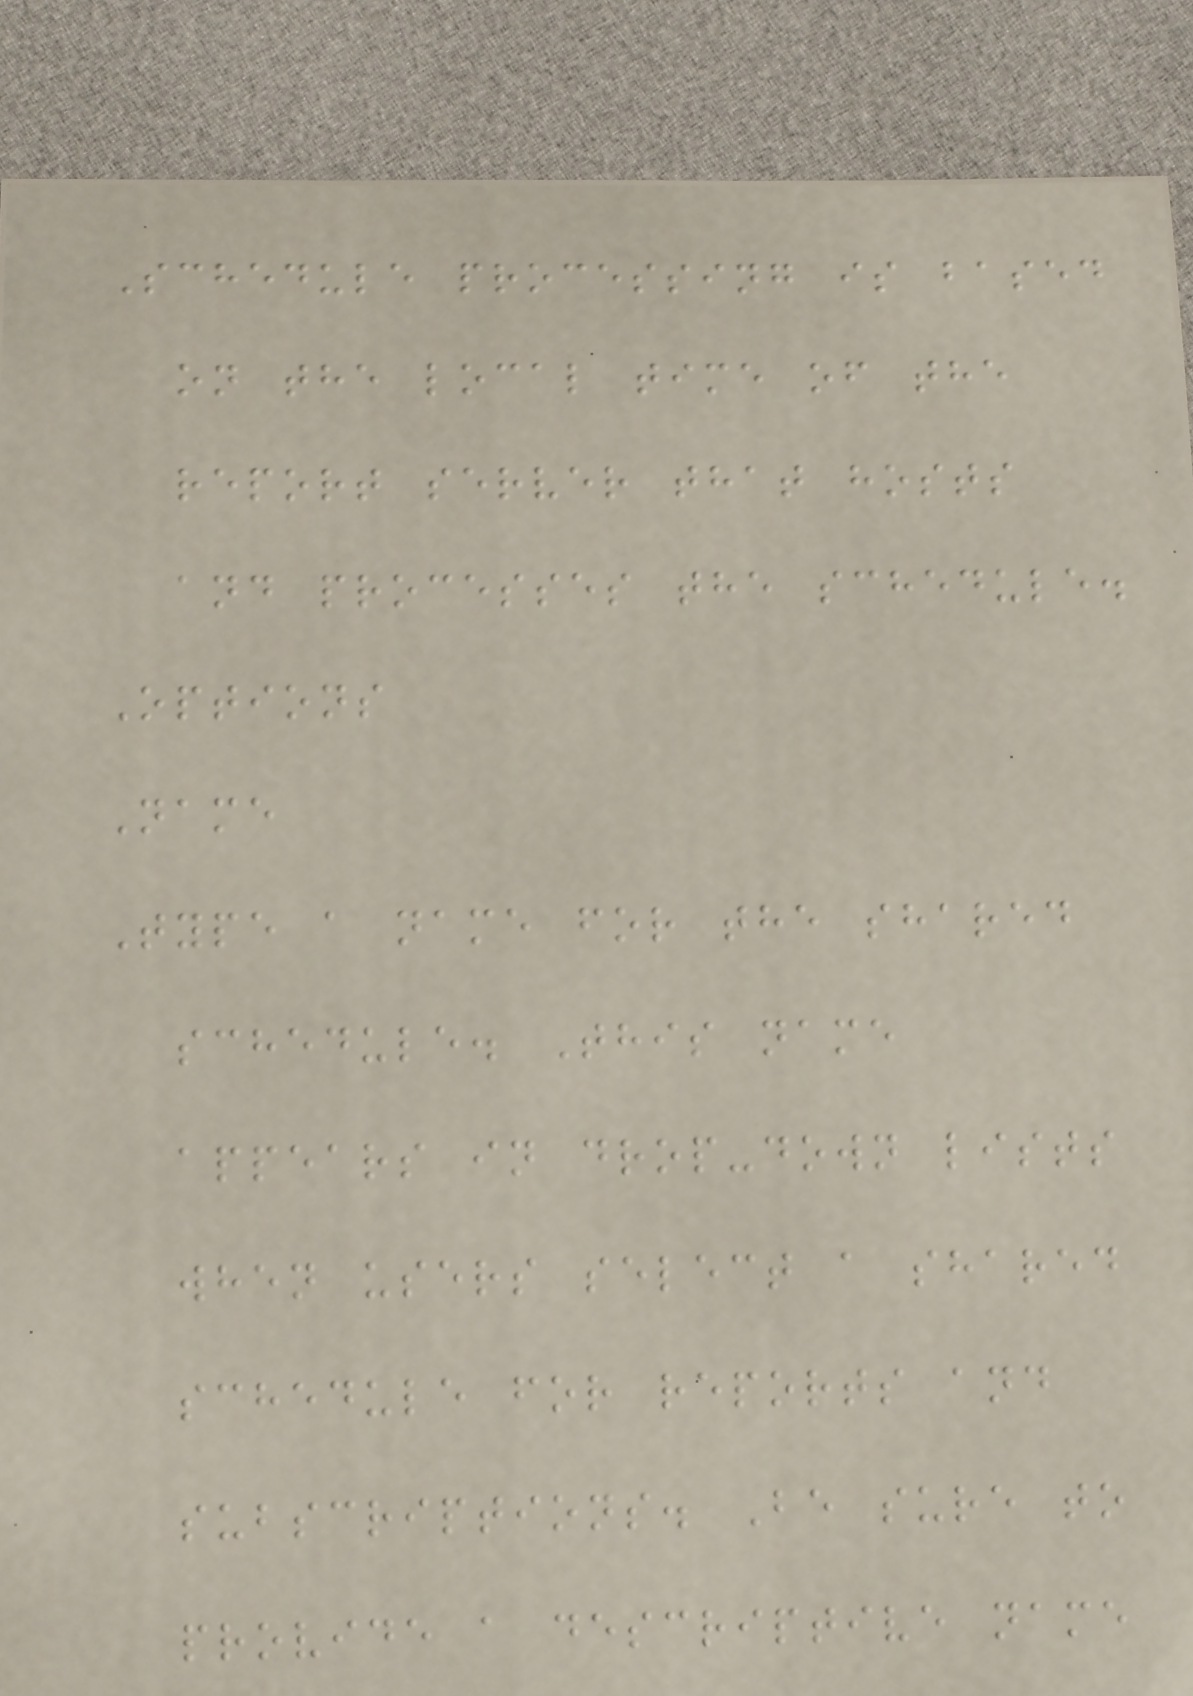Schedule processing is based
on the local time of the
report server that hosts
and processes the schedule.
Options
Name
Type a name for the shared
schedule. This name
appears in drop-down lists
when users select a shared
schedule for reports and
subscriptions. Be sure to
provide a descriptive name
